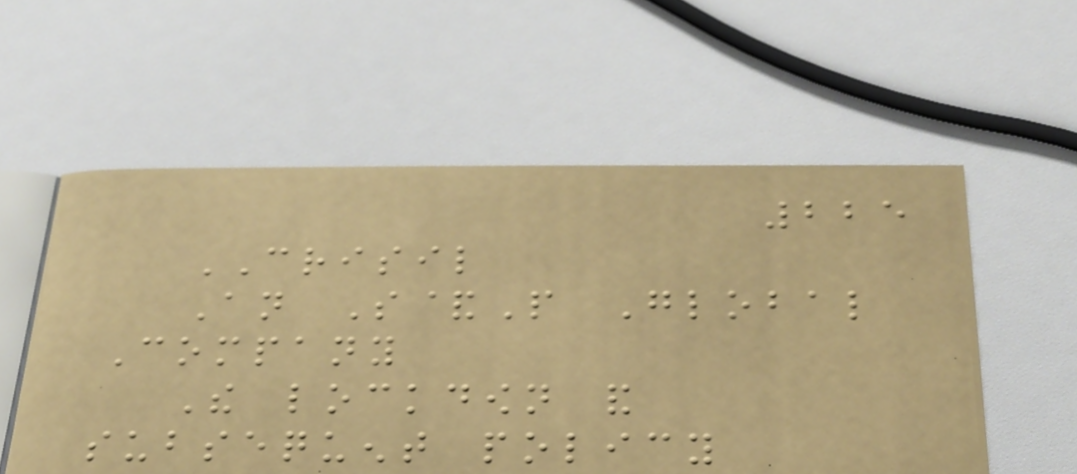225
CRISIL
An S&P Global
Company
The lockdown and
subsequent policy
